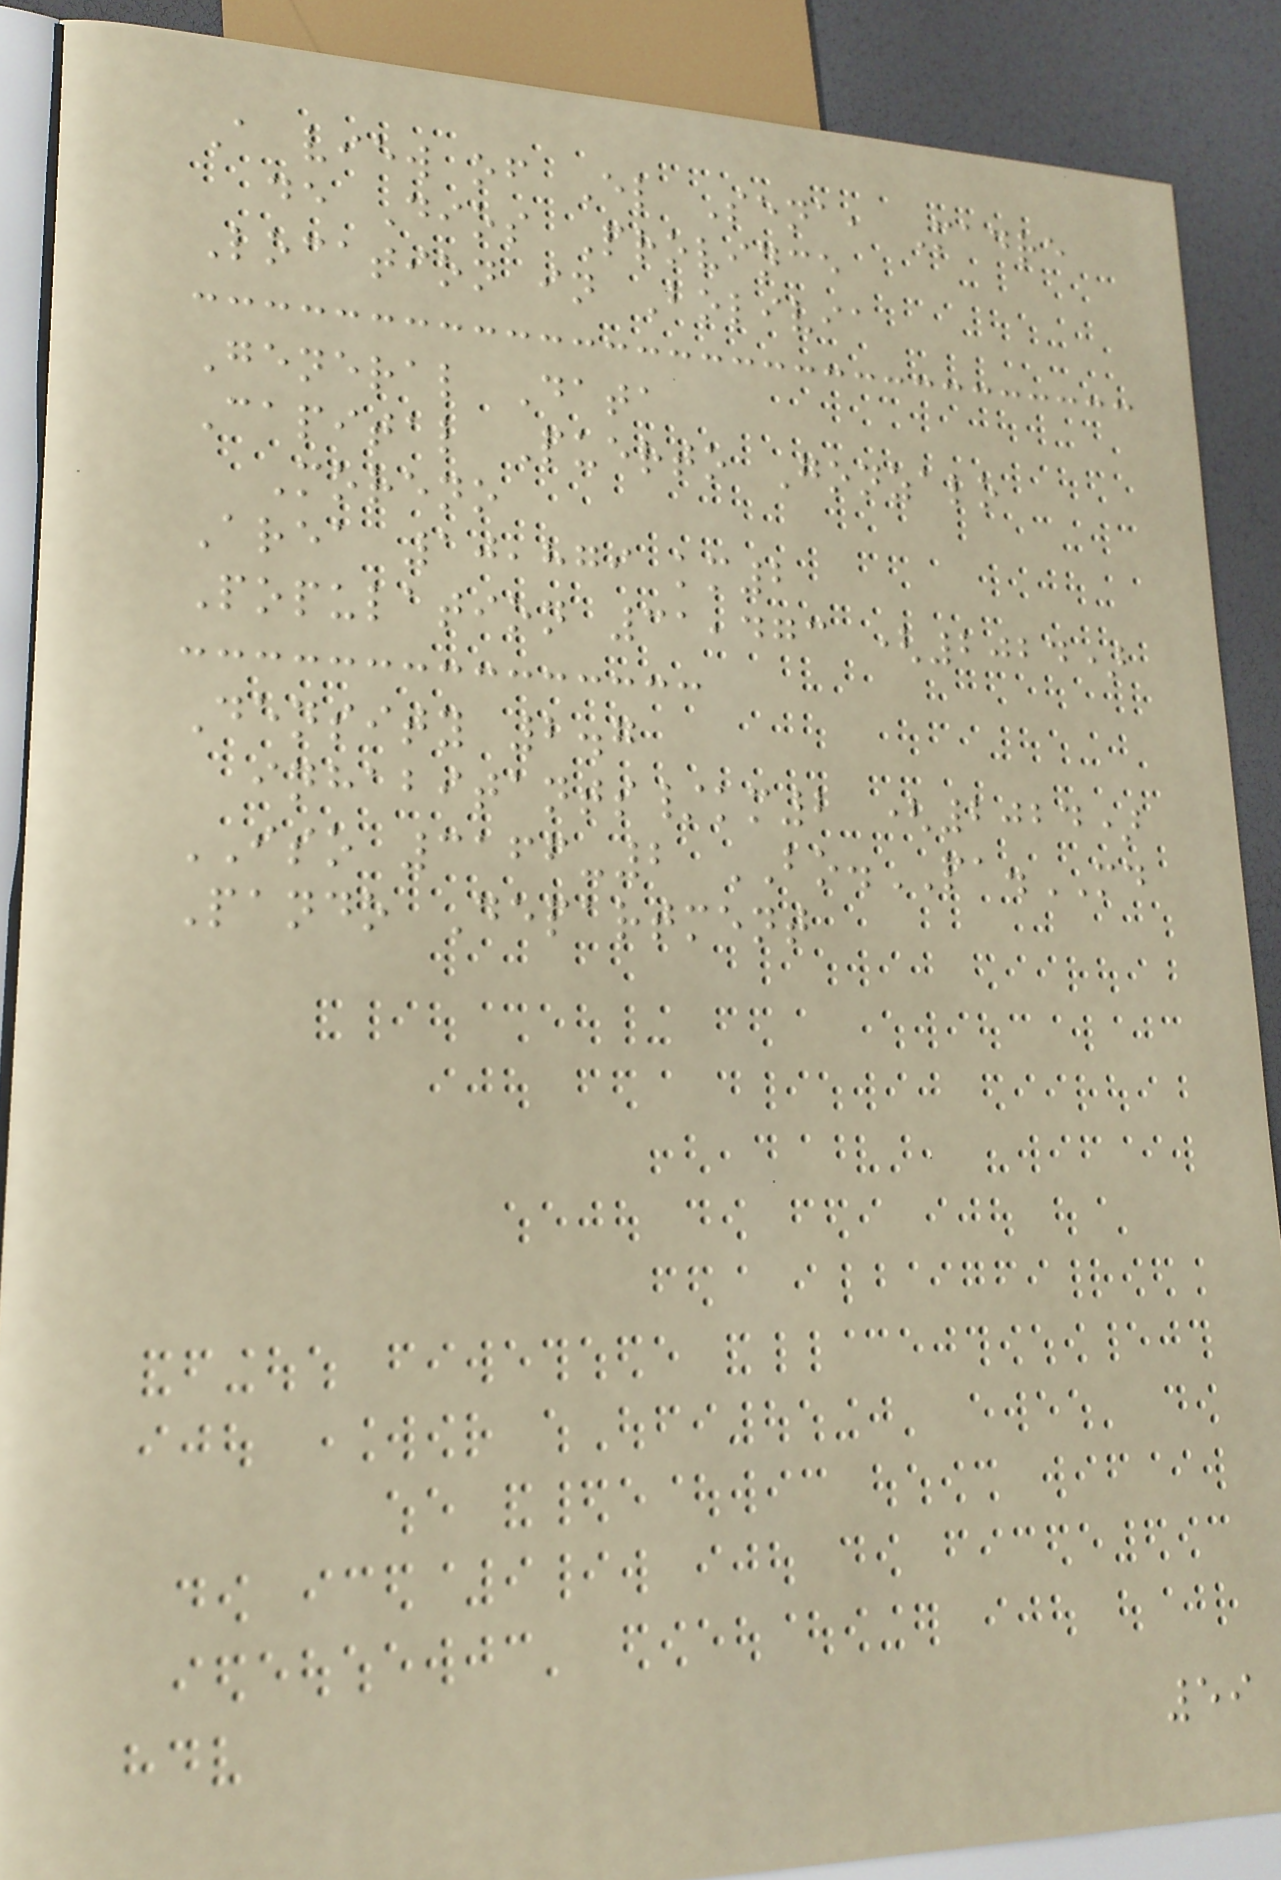A view of El Sena, Madre
de Dios Province
Location in Bolivia
General Data
Capital Puerto Gonzalo
Moreno
Area 10,879 km2
Population 31,473 (2024)
Density 2.7
inhabitants/km2 (2024)
ISO 3166-2 BO.PA.MD
Pando Department
59
